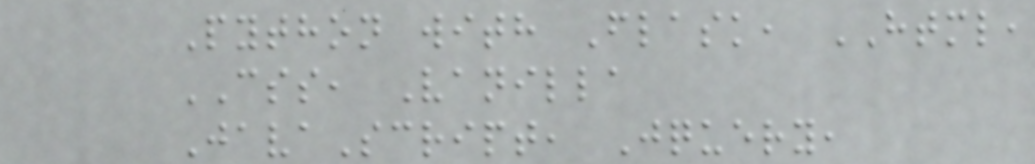Python with Flask, HTML,
CSS, Vanilla
JavaScript, Jquery,
